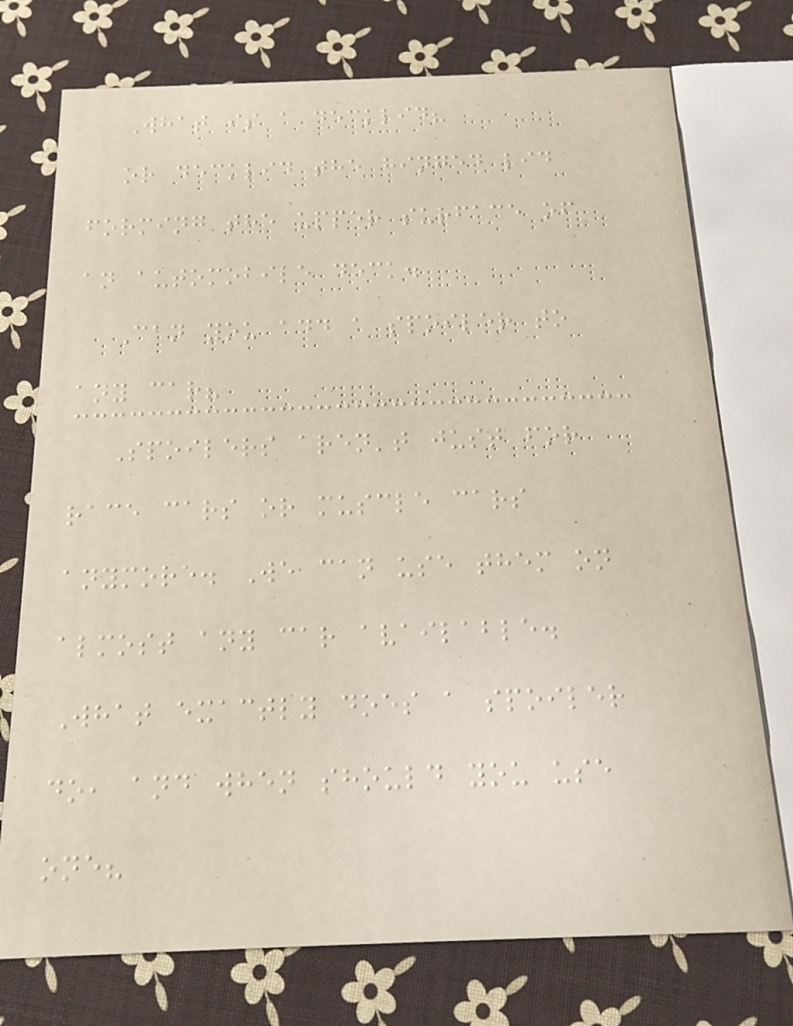What is a decklid?
or decklid the hinged lid
forming the upper surface of
an automobile deck.
Can you add a spoiler to
any car?
Spoilers aren't just for
race cars or muscle cars
anymore. We can use them on
almost any car available.
What exactly does a spoiler
do, and when should you use
one?
